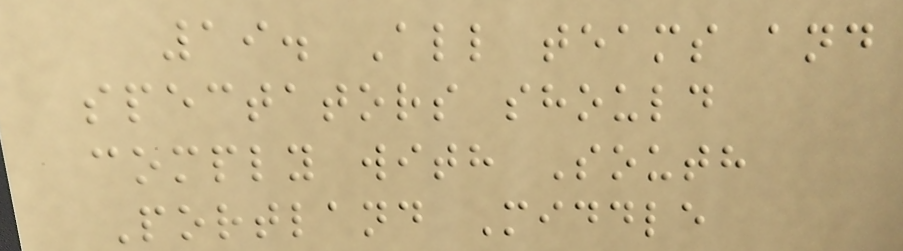19. All teams and
spectators should
comply with South
Portland Middle
